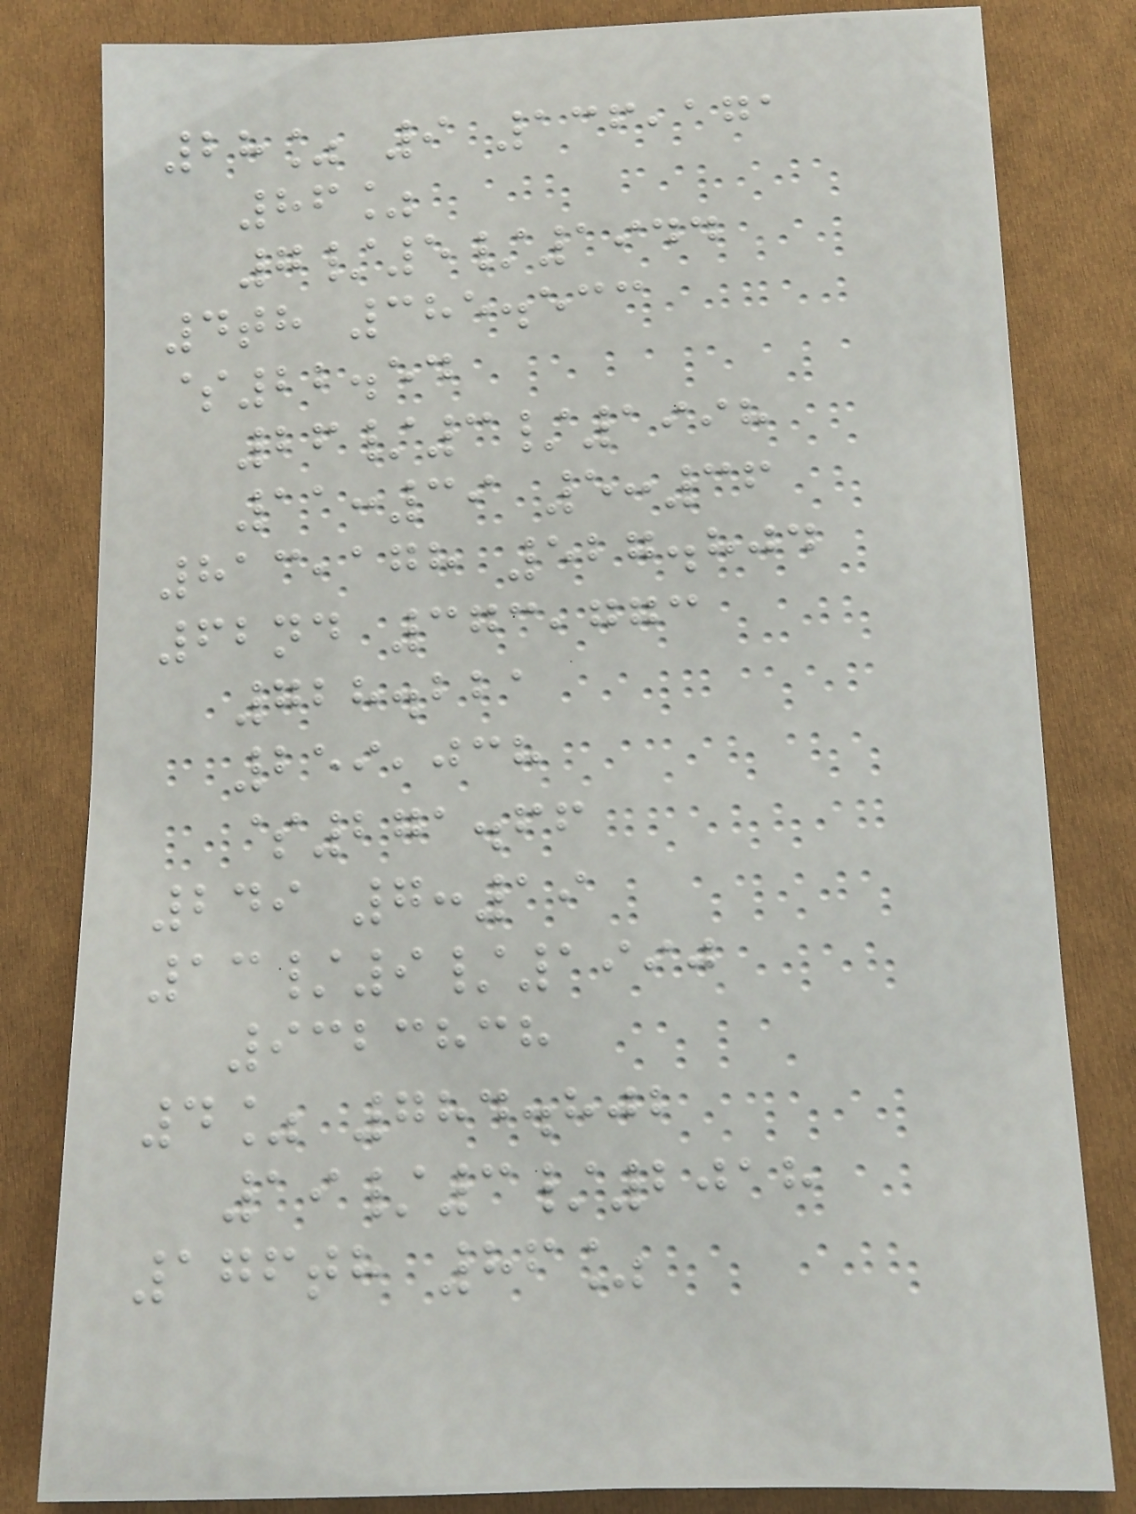28% 9 136,171
86%
7/5/1944
4th 385.533
$22.54
26/3/1998
11:39 5:36
813,178 527.804
62nd 373,773
728.221
259,038
$271.66
249 7:19
13/9/1990
9323838
4% 784.802
19/3/2018
176th 86%
